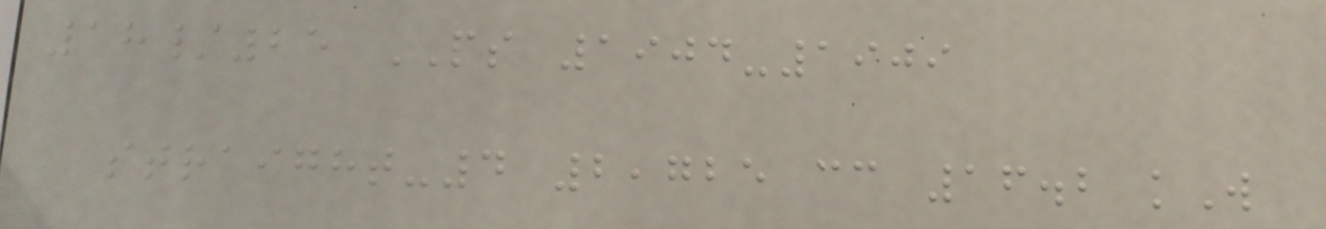18/25 PS 1904-1909
straight-4 2,725 cc 16.2 kW
